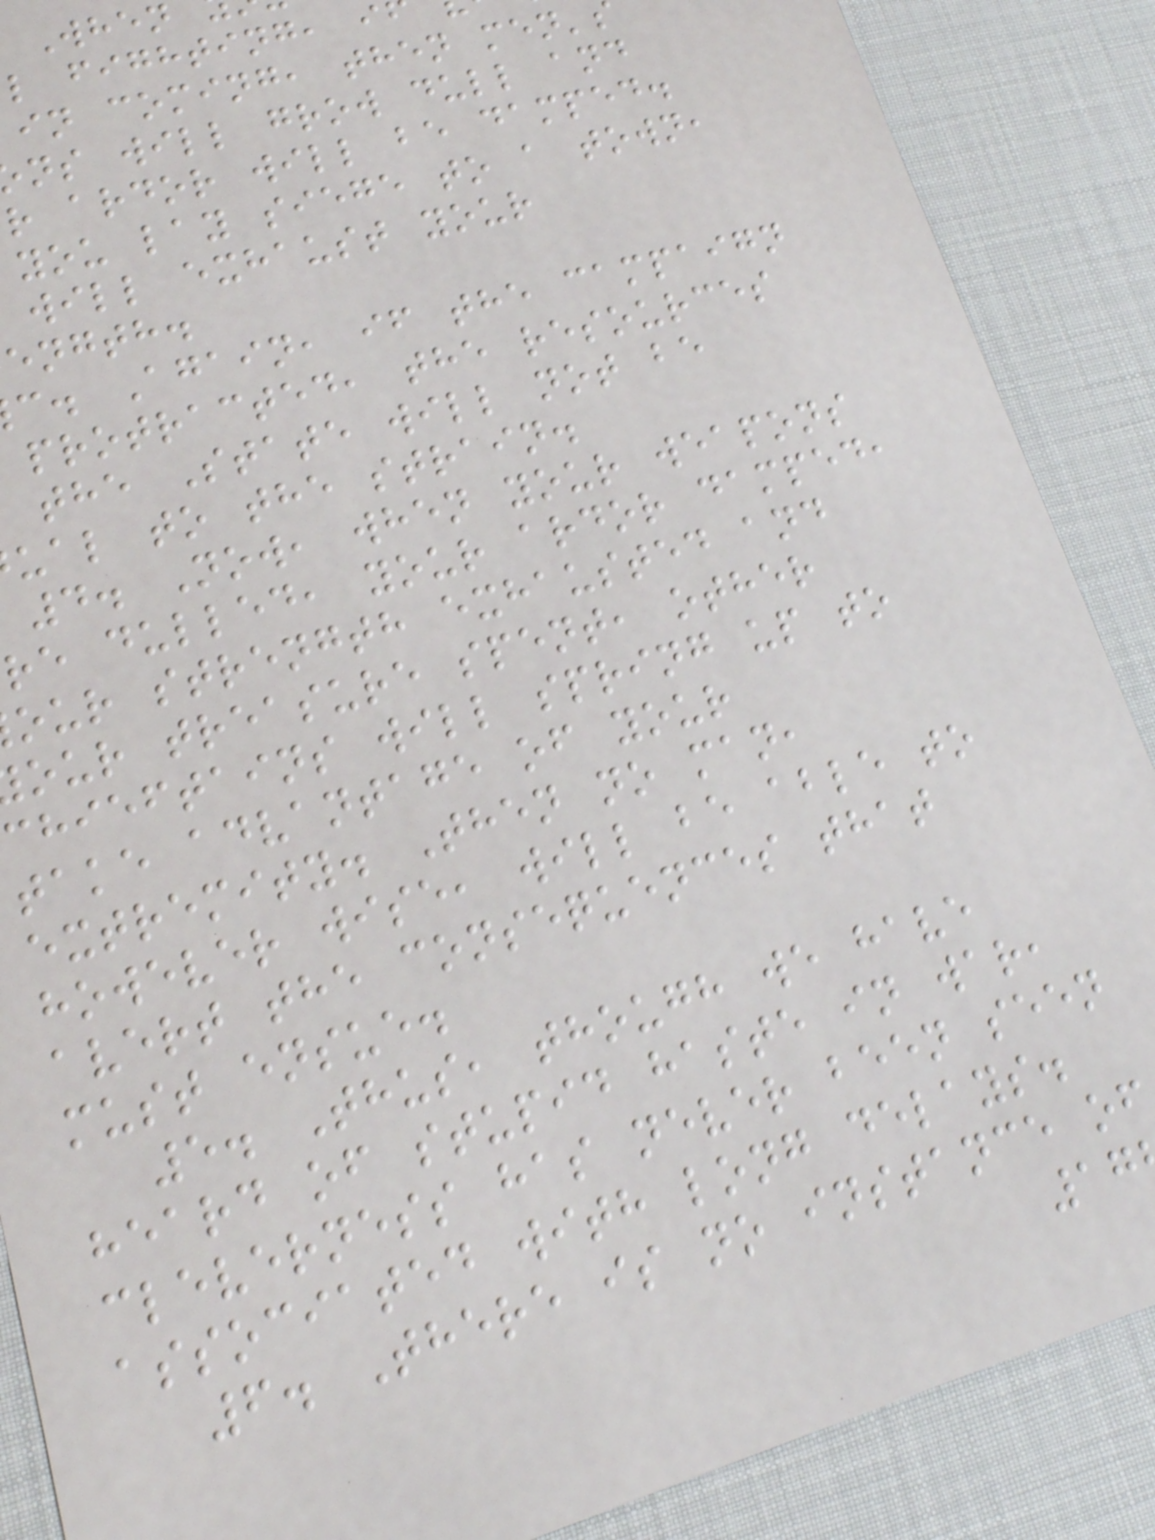l fighting, i
in coming, then men'
ns will grow dull and
r ardor will be damped.
you lay siege to a town,
will exhaust your
ength.
c. Again, if the campaign
protracted, the resources
the State will not be
ual to the strain.
4. Now, when your weapons
re dulled, your ardor damped,
our strength exhausted and
our treasure spent, other
chieftains will spring up to
take advantage of your
extremity. Then no man,
however wise, will be able to
avert the consequences that
must ensue.
5. Thus, though we have
heard of stupid haste in war,
cleverness has never been seen
associated with long delays.
6. There is no instance of
